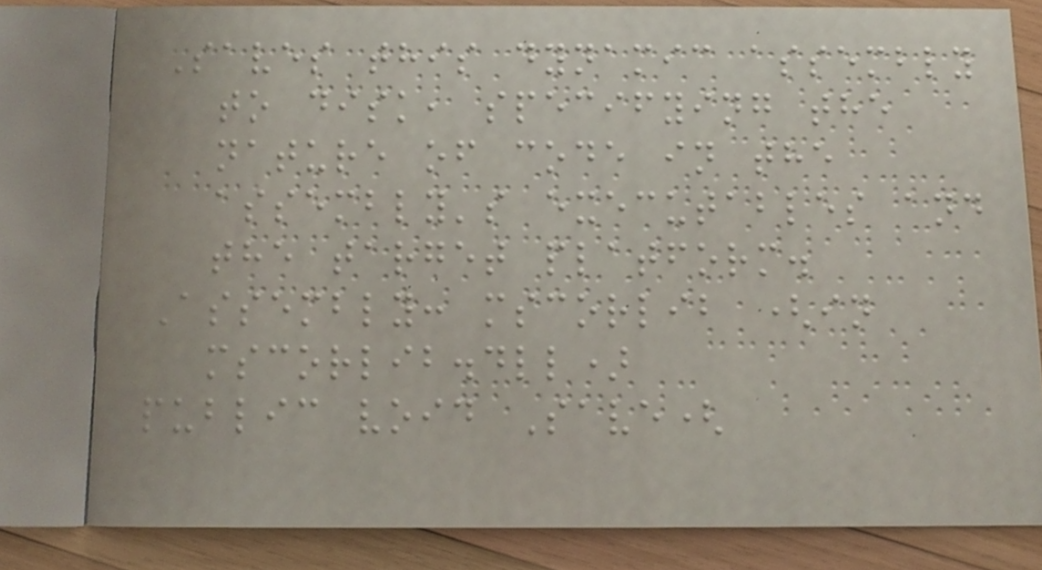Saves this dynamic assembly
to disk, specifying the
nature of code in the
assembly's executables and
the target platform.
Assembly: mscorlib (in
mscorlib.dll)
public void Save(
